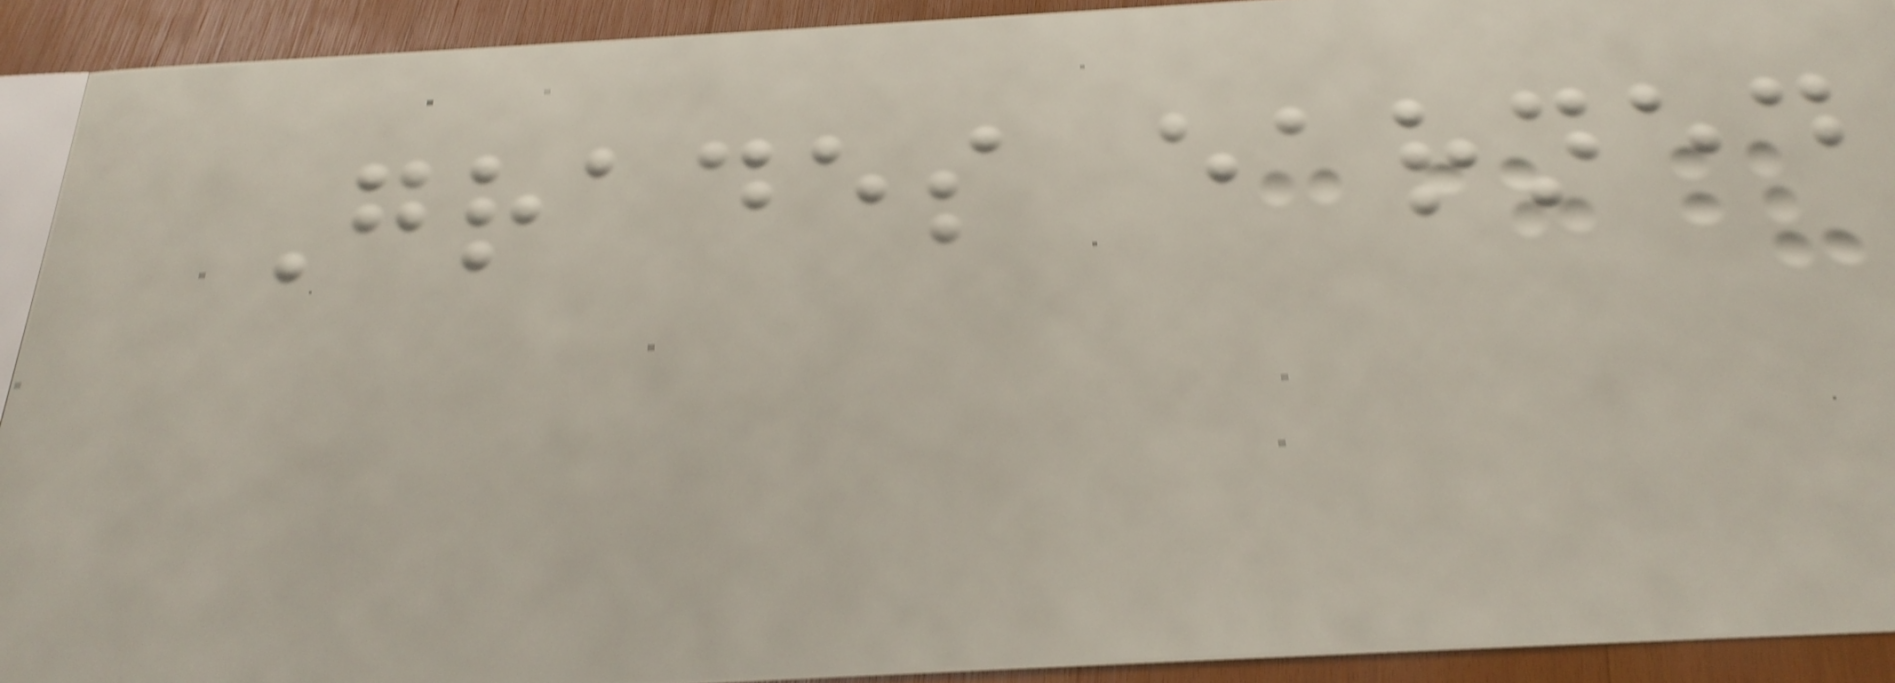Grades earned
